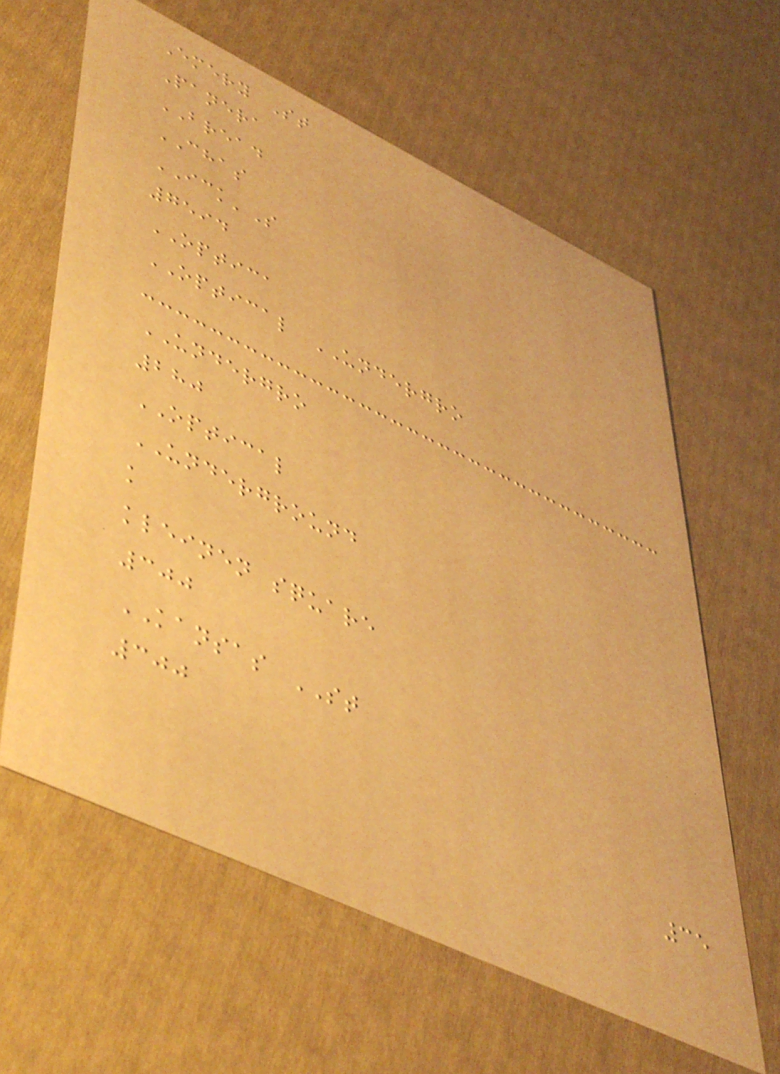Emery St
Panera
BREAD
CHAS
ICK'S
7594
OPTICA
OPTICAL UNDERGRO
UNDERGRO
280
OPTICAL
UNDERGROUND
k
kleinen square
300
KANSAS ST
300
35
